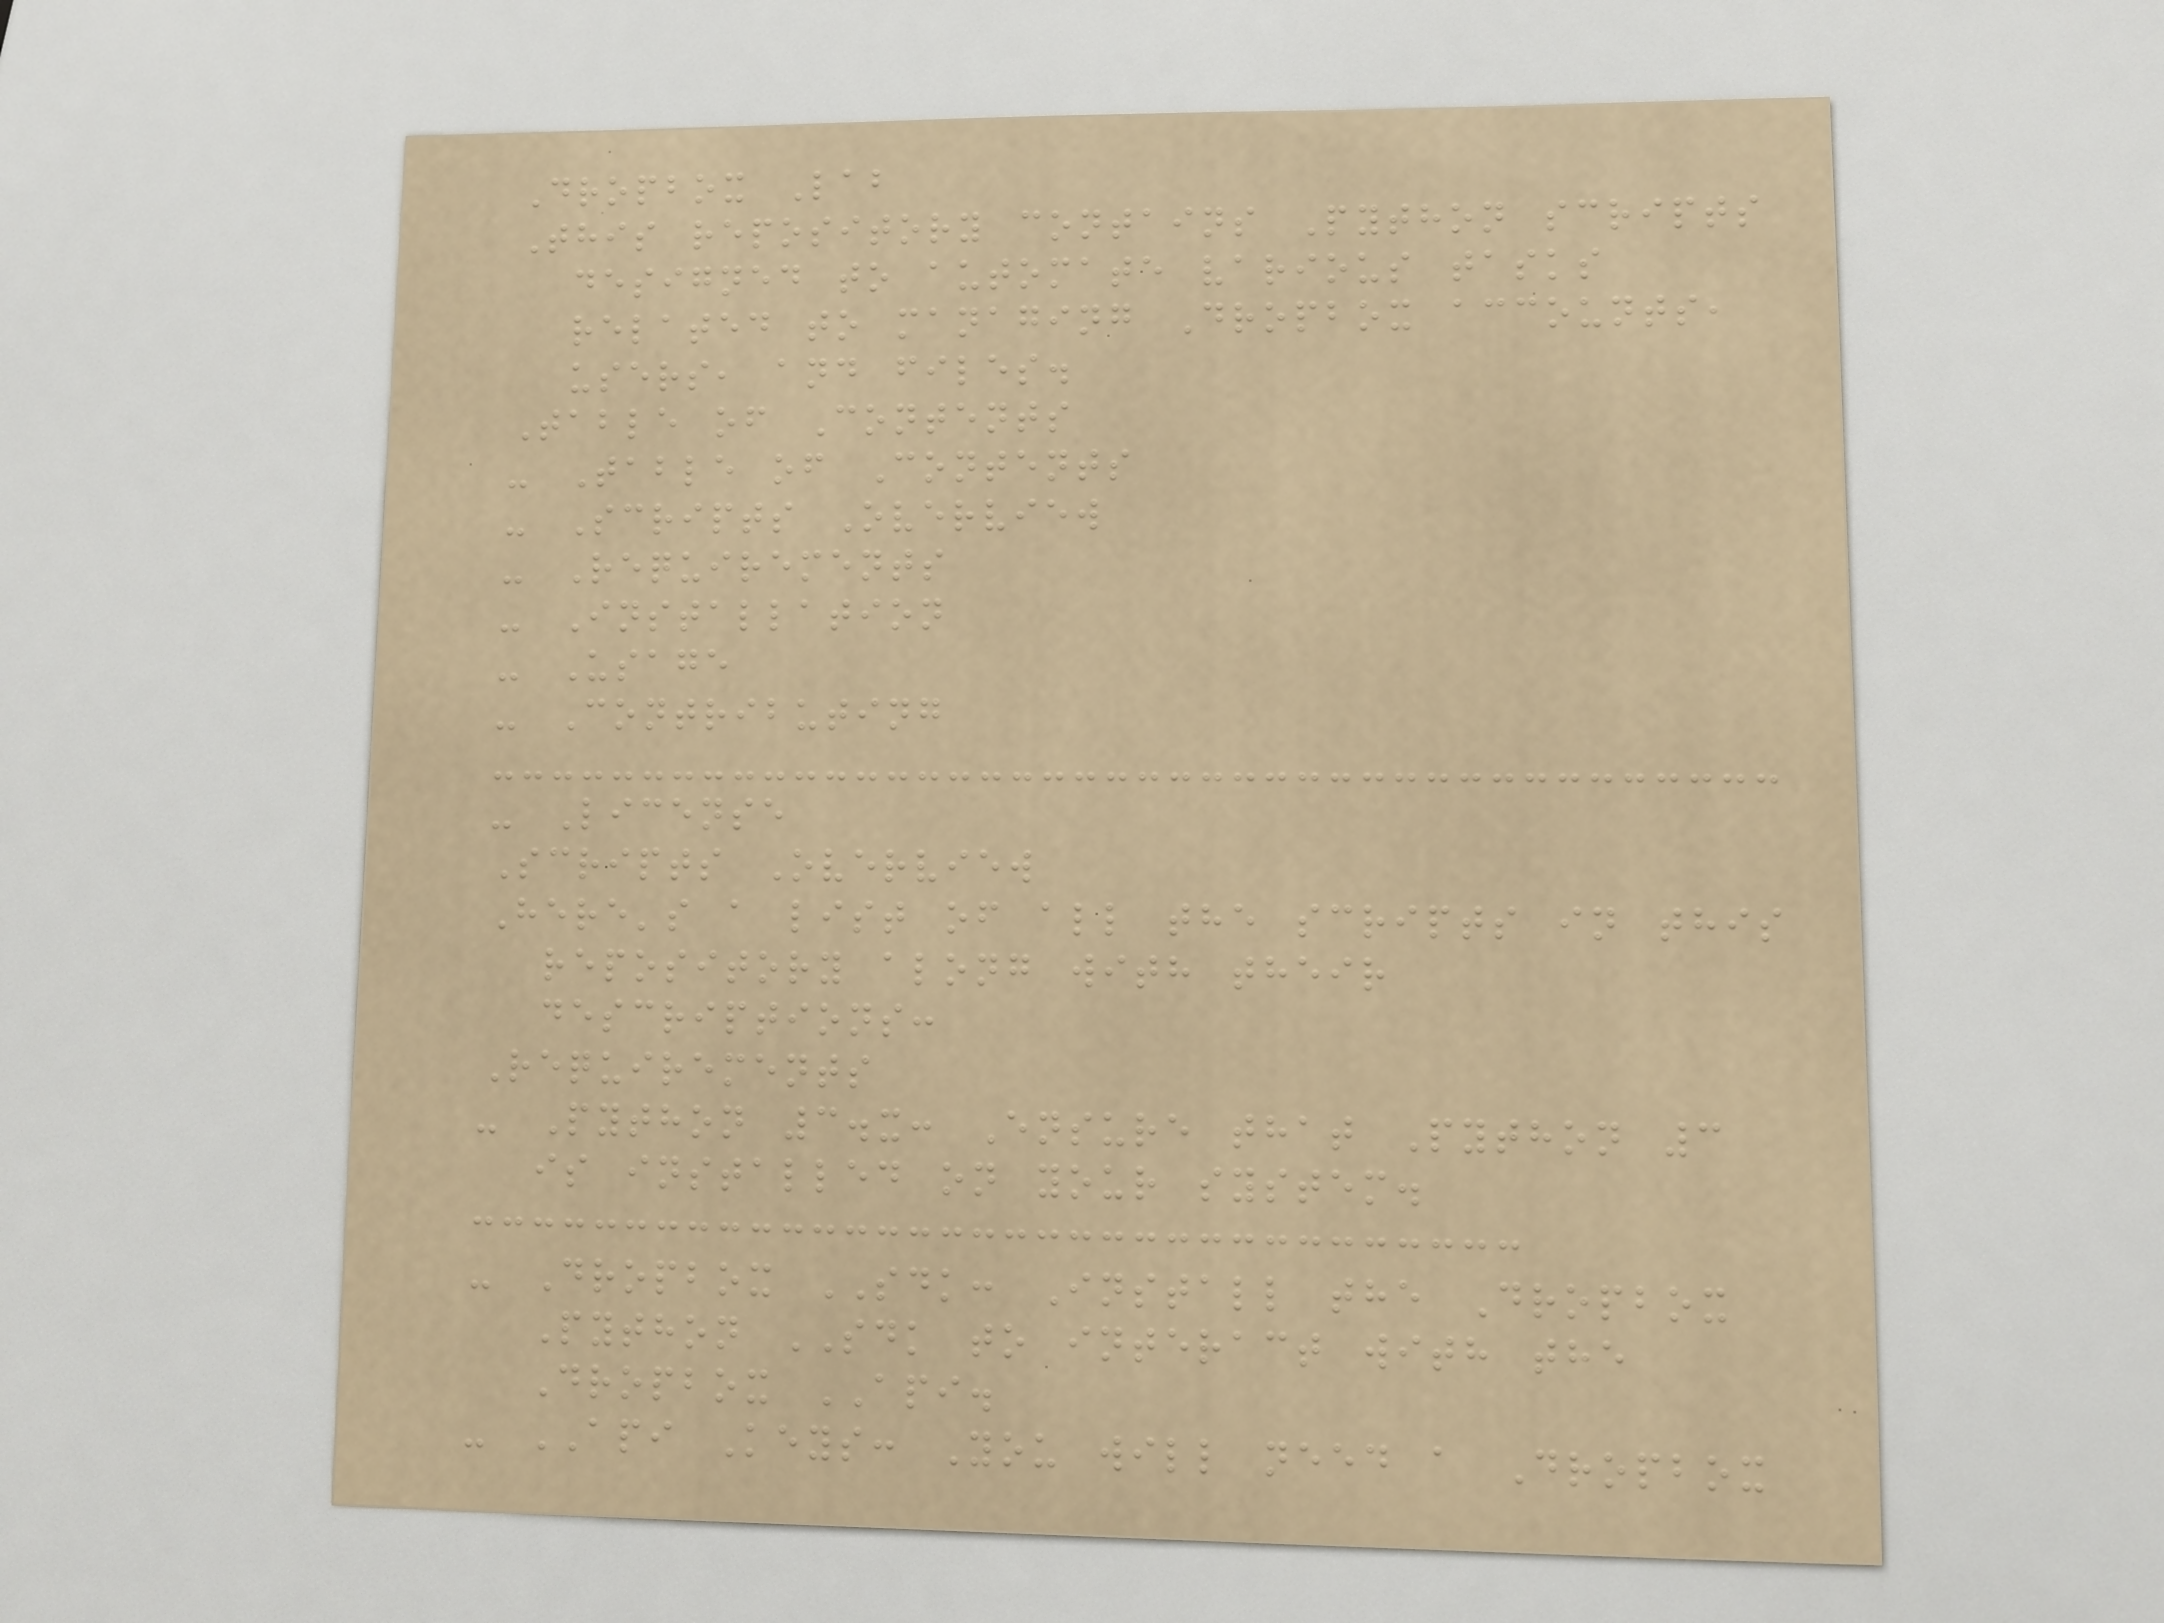Dropbox Lab
This repository contains Python scripts
designed to automate various tasks
related to managing Dropbox accounts,
users, and files.
Table of Contents
- Table of Contents
- Scripts Overview
- Requirements
- Installation
- Usage
- Contributing
- License
Scripts Overview
Here's a list of all the scripts in this
repository along with their
descriptions:
Requirements
- Python 3.x: Ensure that Python 3
is installed on your system.
- Dropbox SDK: Install the Dropbox
Python SDK to interact with the
Dropbox API.
- API Keys: You will need a Dropbox
